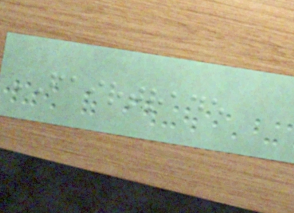FAIRTRADE
